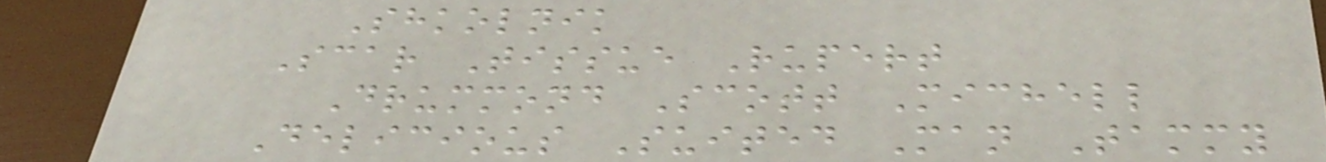Shkolnik
Scar Tissue Rupert
Drummond Scott Michell
Delicious Suited Man Tammy
